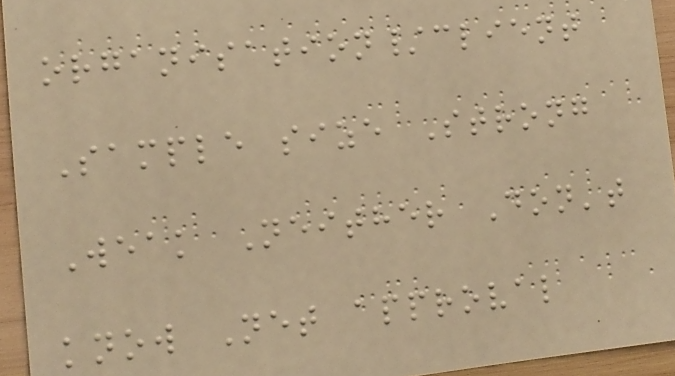organisation/client
Sample size Strong
Weak Neither Don't
know Net approval
